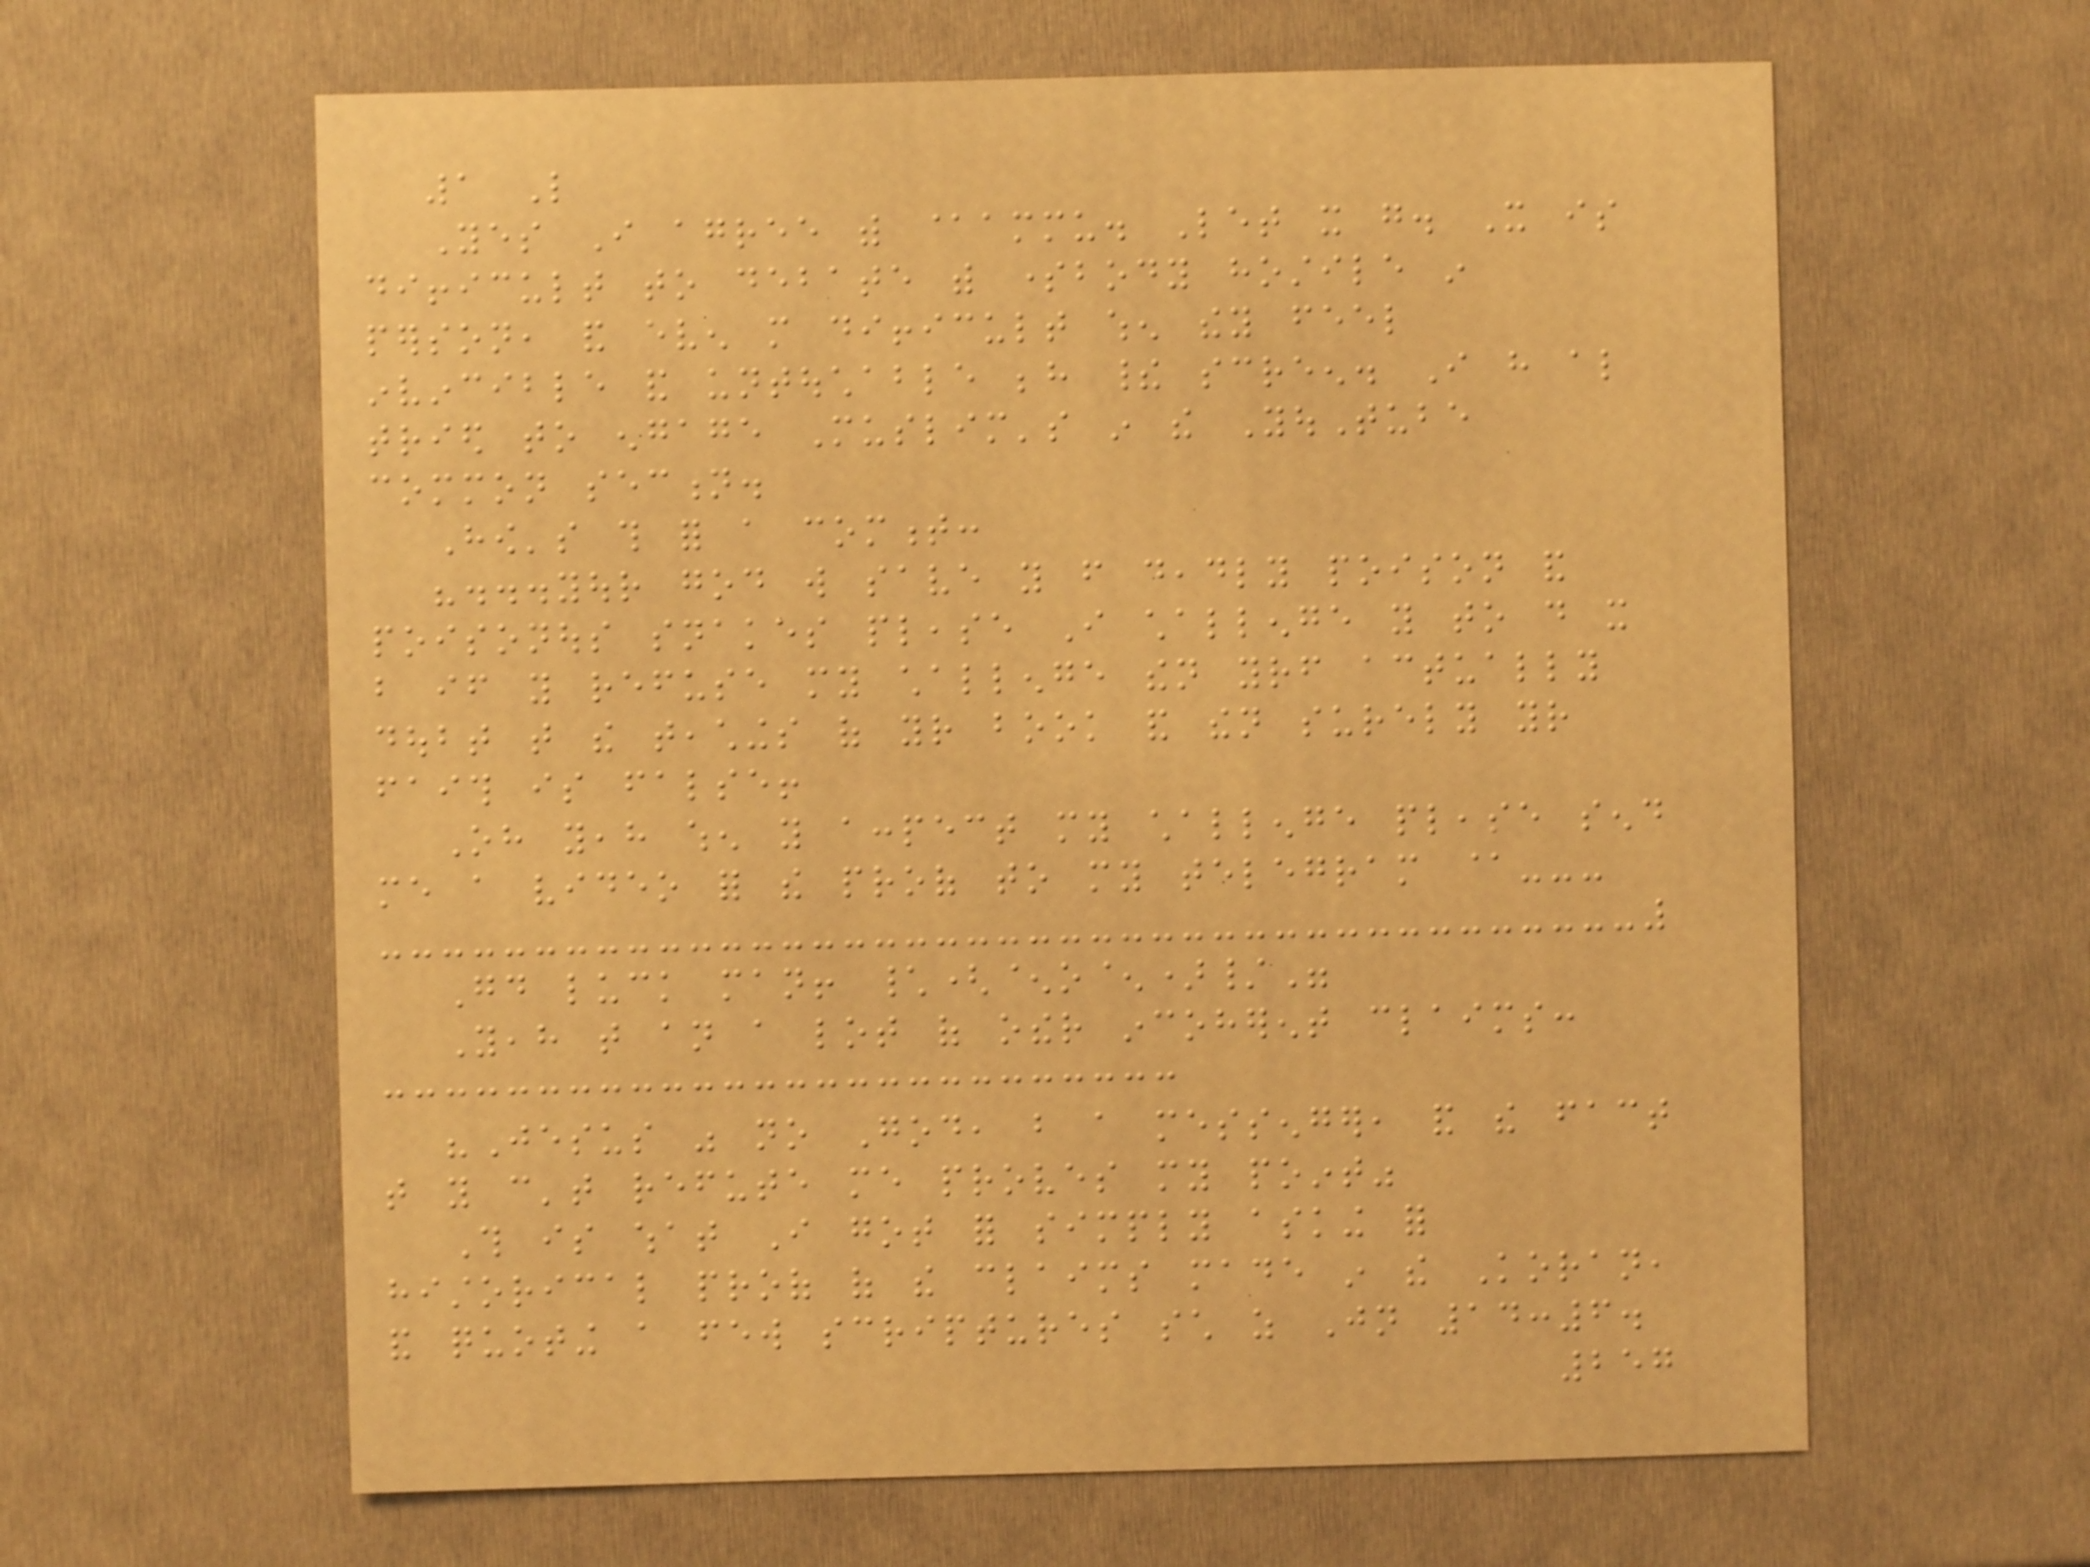1 Like
Yes I agree with @ammu. Let it go. It is
difficult to debate with somebody hostile in
person, and even more difficult when they feel
invincible and untouchable behind their screen. I have also
tried to engage Muslim's in the YouTube
common section.
How's this for a comment:
"...your god will save you from deadly poison and
poisonous snakes please I challenge you to do it
but if you refuse my challenge then yourself actually
doubt that the teachings of your book and then surely your
faith is false!
Oh yeah when you accpect my challenge please send
me a video for the proof to my telegram @---
Good luck man! \(^o^)/"
Yeah that an a lot of other incoherent claims:
"Jesus was no God, but a messenger, and the fact
that you can't refute me proves my point"
This is what I got for simply asking for
historical proof of the claims made in the Koran,
and quoting a few scriptures such as Jn 14:6.
257
